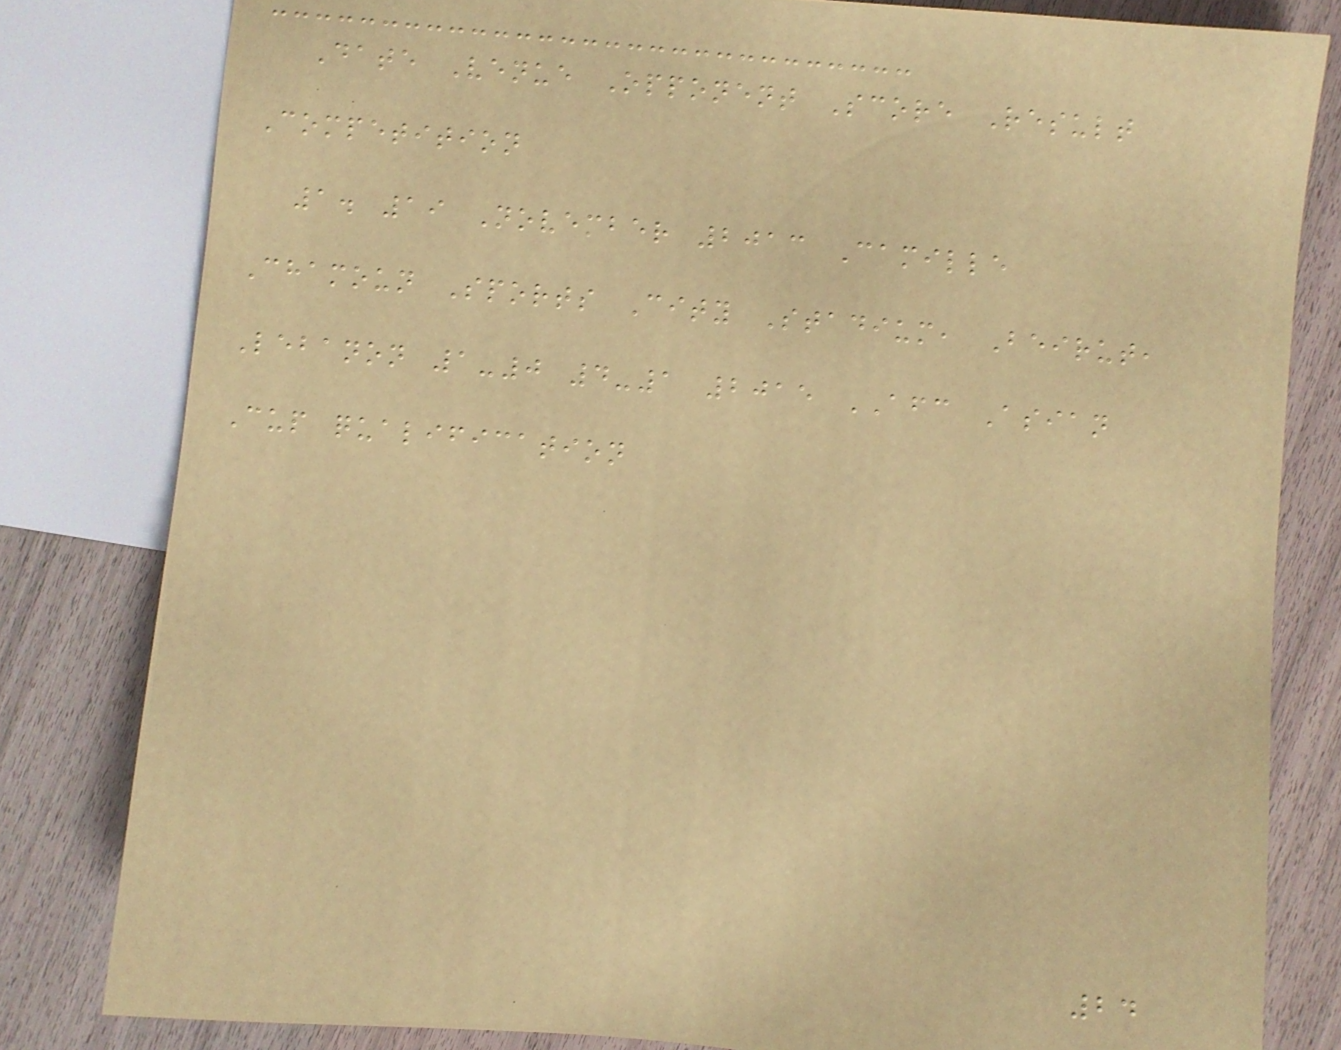Date Venue Opponent Score Result
Competition
1. 19 November 2013 Camille
Chamoun Sports City Stadium, Beirut,
Lebanon 1-0 4-1 2015 AFC Asian
Cup qualification
24
